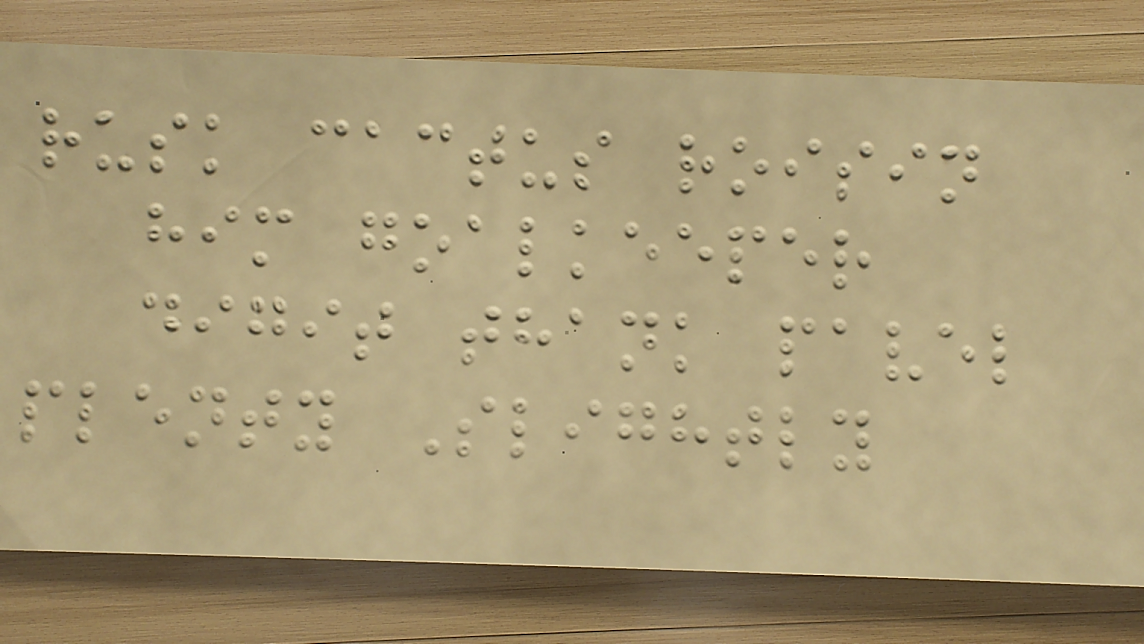rusk cactus roisin
him goalkeeper
digit thank pavel
plenty Slightly
